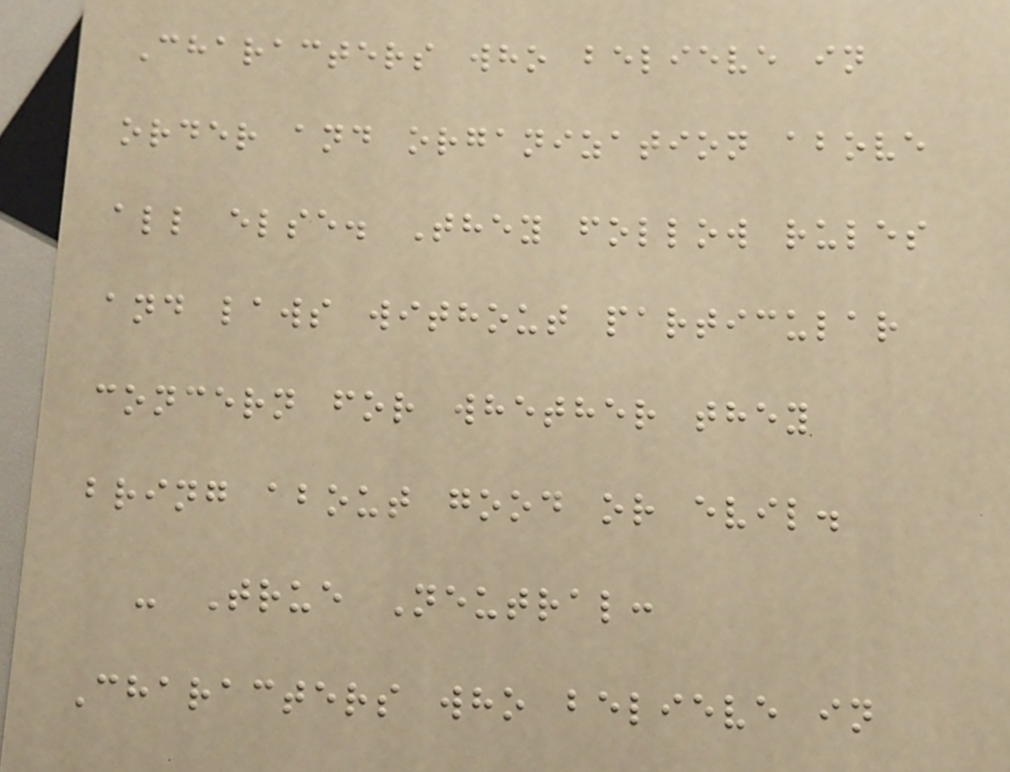Characters who believe in
order and organization above
all else. They follow rules
and laws without particular
concern for whether they
bring about good or evil.
- True Neutral:
Characters who believe in
